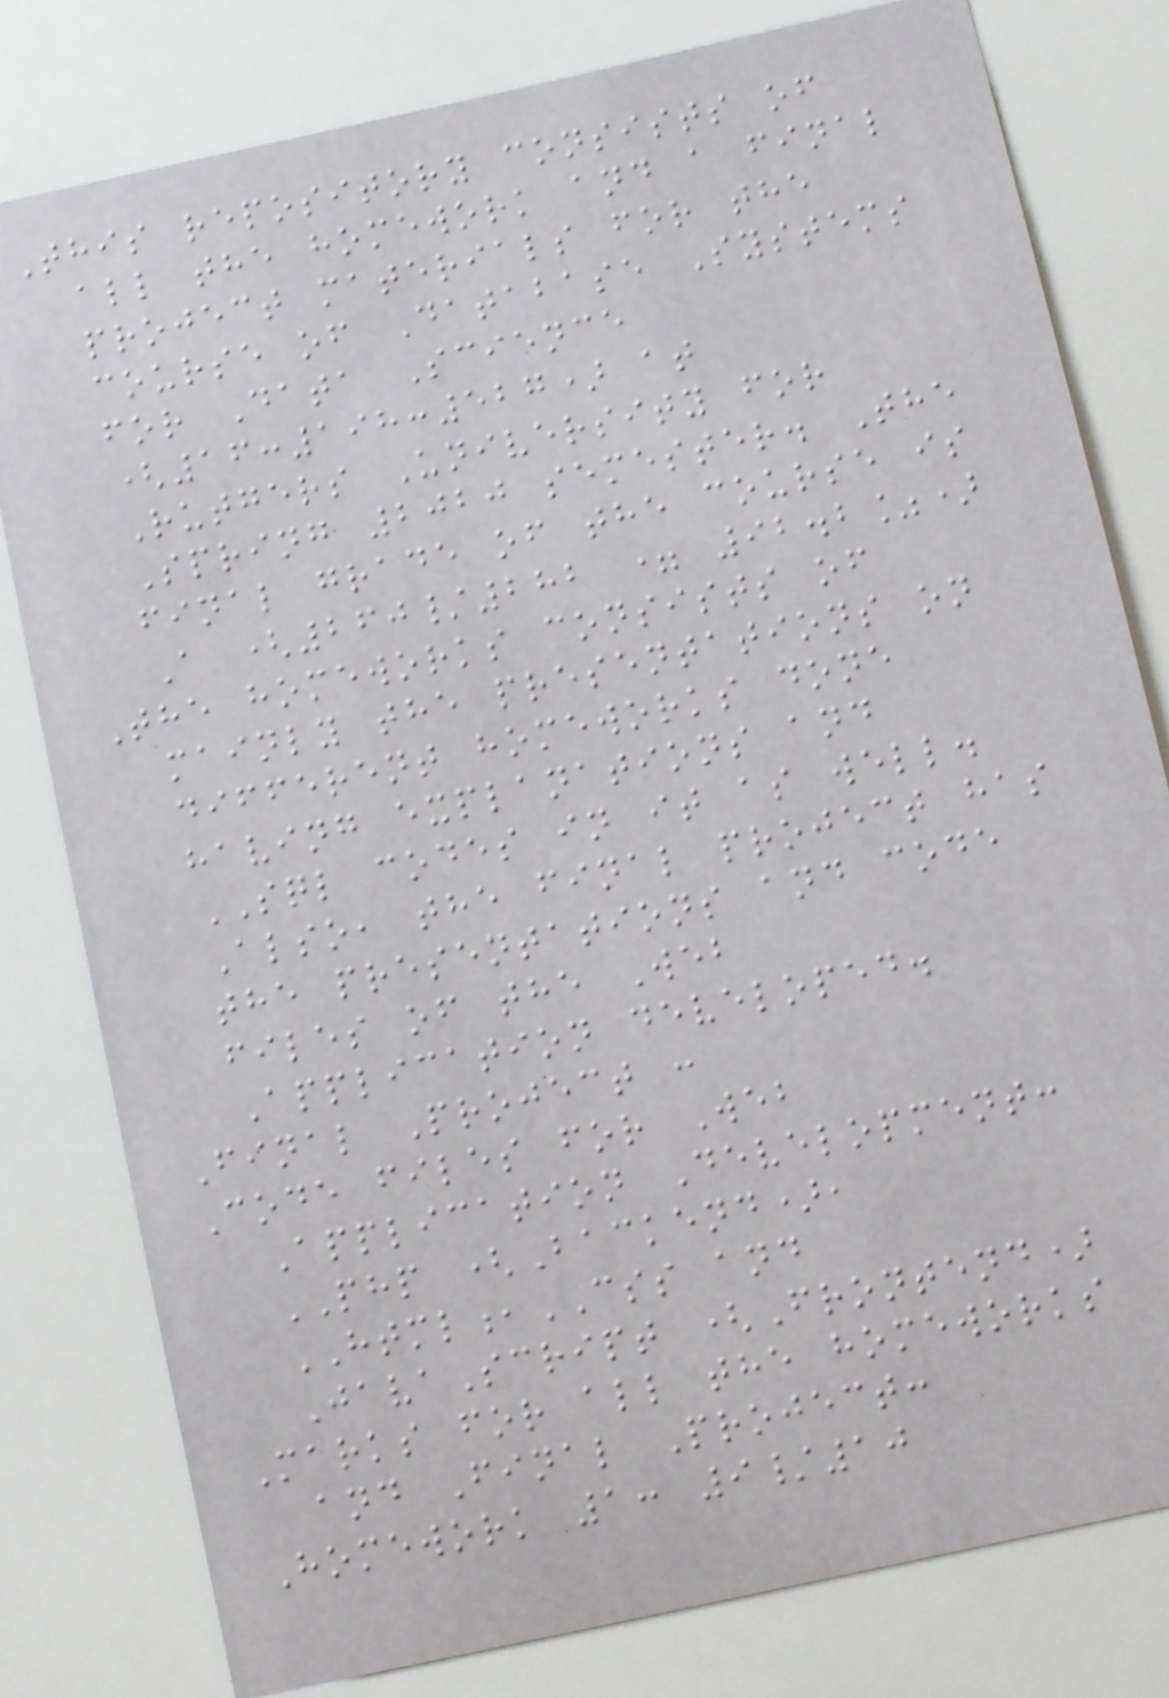This repository consists of
all the homework and a final
project materials for the
course of Database Systems
for Data Science
(16:198:527) at
Rutgers University for
Spring 2020 semester. The
final grade of the course is
A (260/282 = 92.2%)
The homeworks consists of
mainly the presentations on
different homeworks done
having explanations and
SQL codes in it as well.
Also, the final project has
the presentations and code
files of the Web
Application developed.
Final Project :
Code files for Web
Application Development:
PHP (Backend),
HTML,CSS and
JavaScript (Frontend)
Marks for all the homeworks
and Final Project:
Homework 1: 9/10
